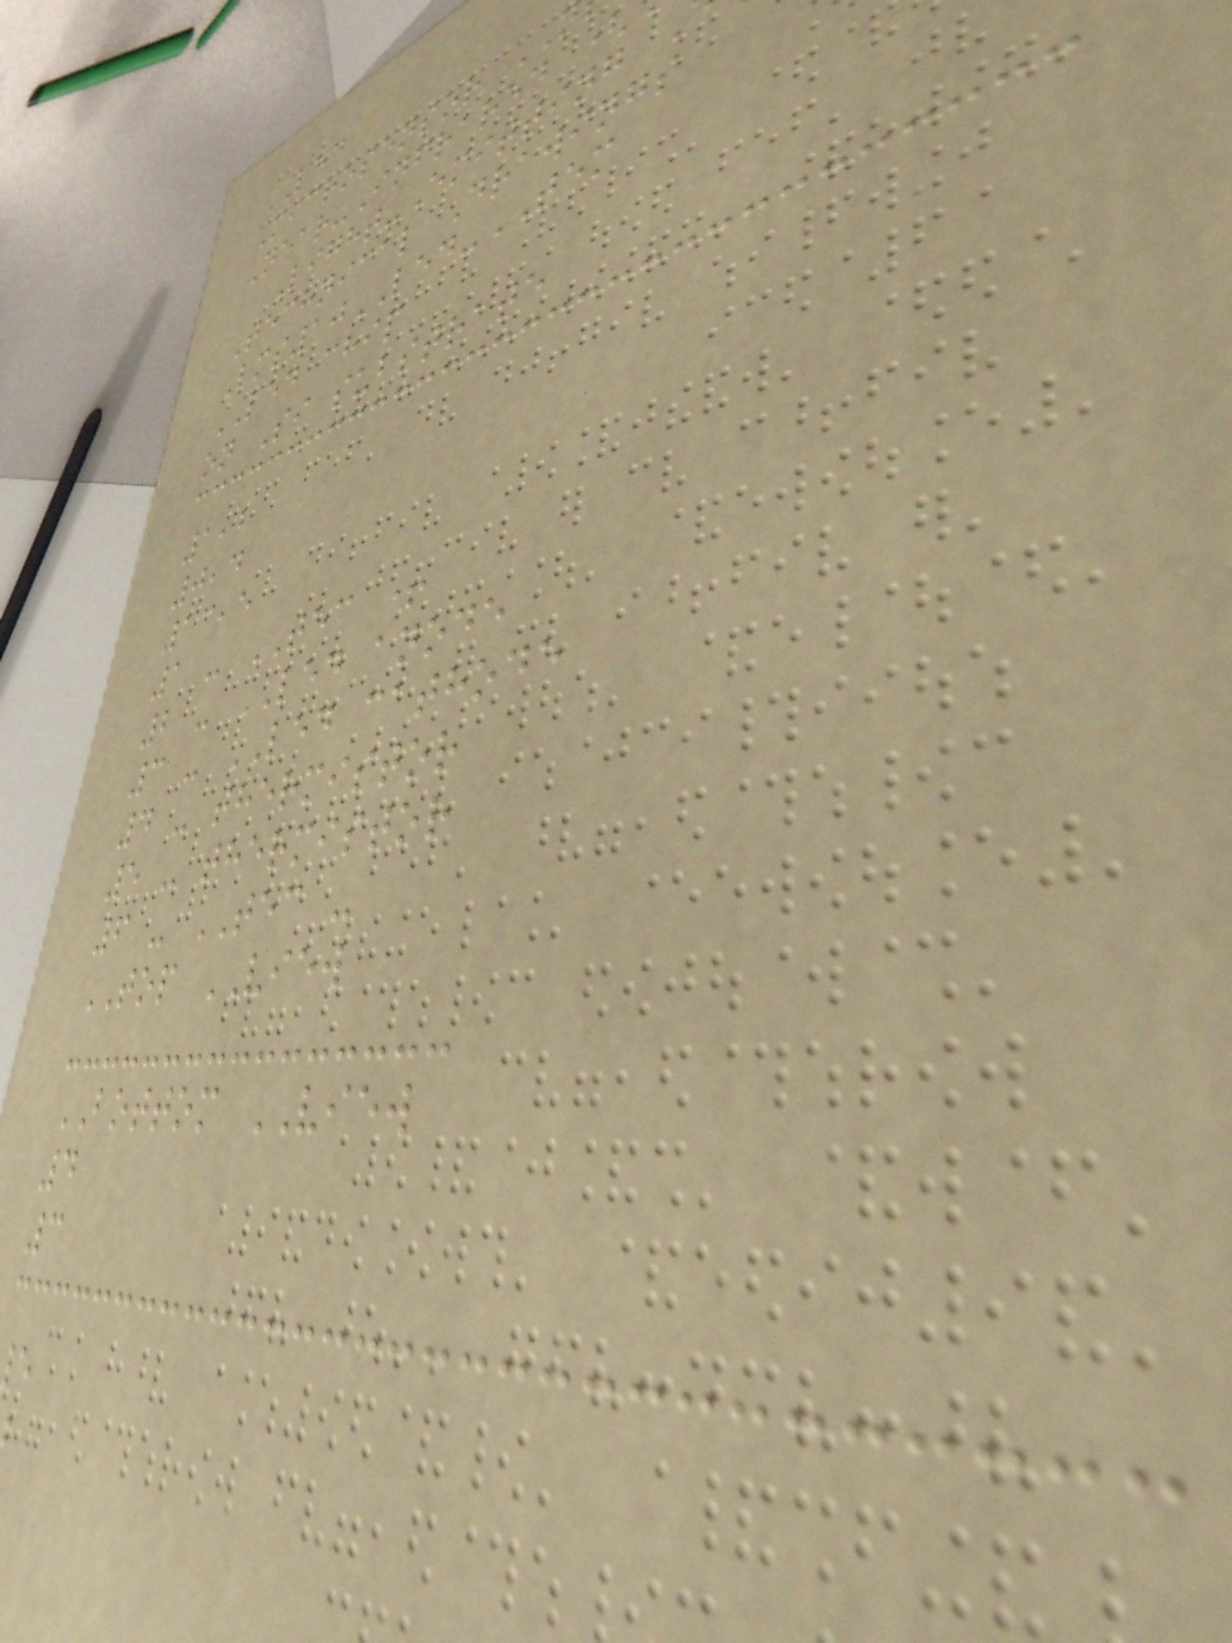LED
Microsensor
Near-Infrared (
Light-Emitting
Technical Drawings
Lms10LED-TEM
LED chip
on Si substrate
1,2
0,4
13,5
1 - TEC +
2 - LED anode
3 - LED cathode
4 - thermistor
5 - thermistor
6 - TEC -
TOP VIEW
BOTTOM VIEW
4
3
